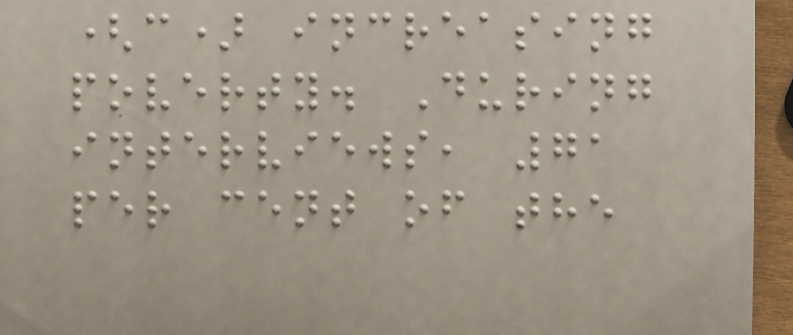(c) increasing
poverty. During
interviews, 71
per cent of the
